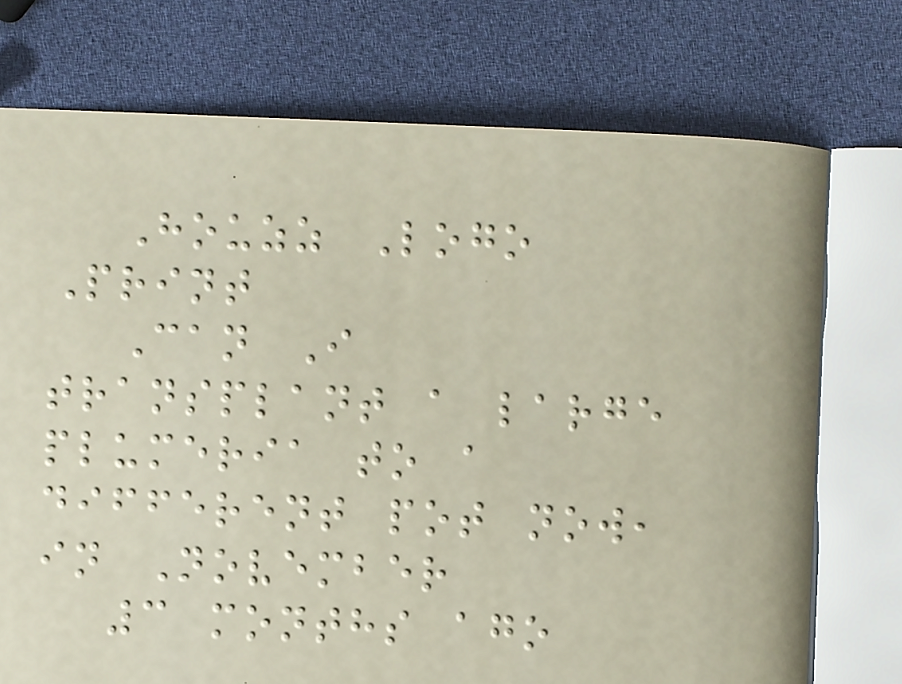Houzz Logo
Print
Can I
transplant a large
plumeria to a
different pot now,
in November
3 months ago
